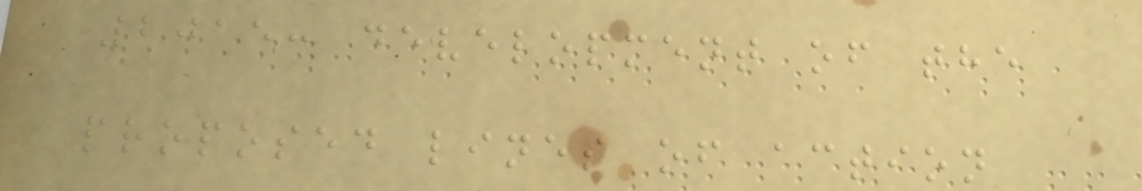2015: development of the
proposed lines of action
